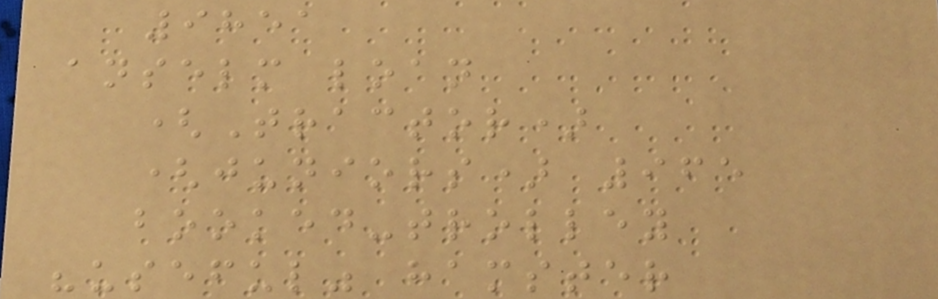9851
anselm loan
(Tractor)
(juniors) 965
booked-trolley
"useful" hamster
